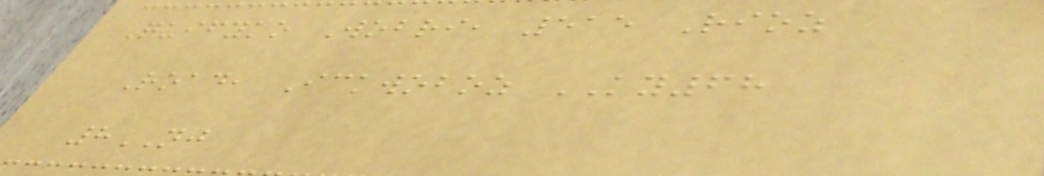Quifyko Wobri, 515 Rioz
Road, Ickwoboz KY68
8NJ
